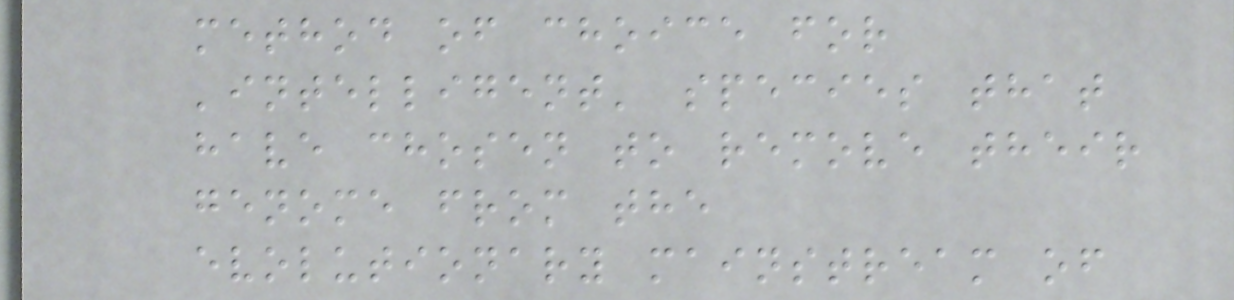method of choice for
'intelligent' species that
have chosen to remove their
genome from the
evolutionary mainstream of
